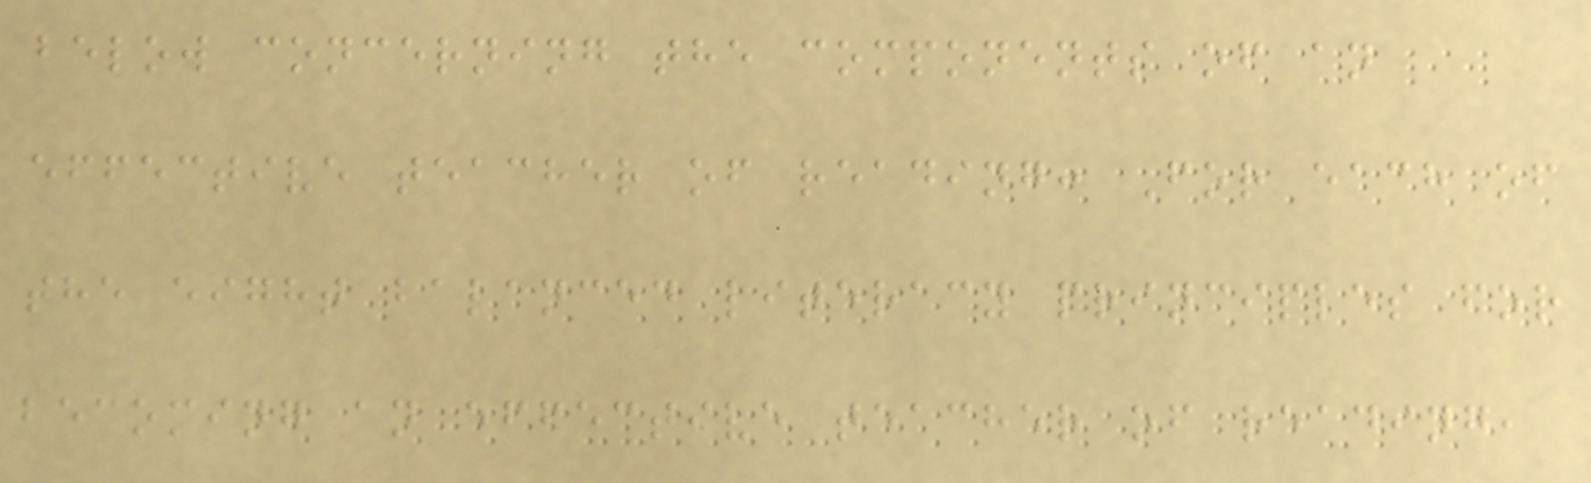below concerning the components of an
effective teacher of reading: For each of
the eight balanced literacy principles for
becoming an effective teacher of reading,
